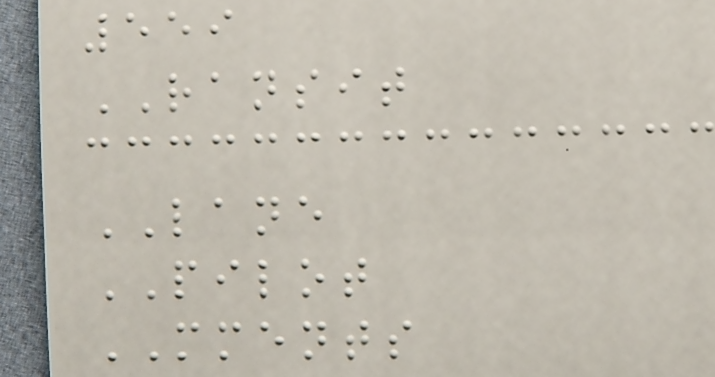559
RANSIT
LANE
PILOT
MMENTS
